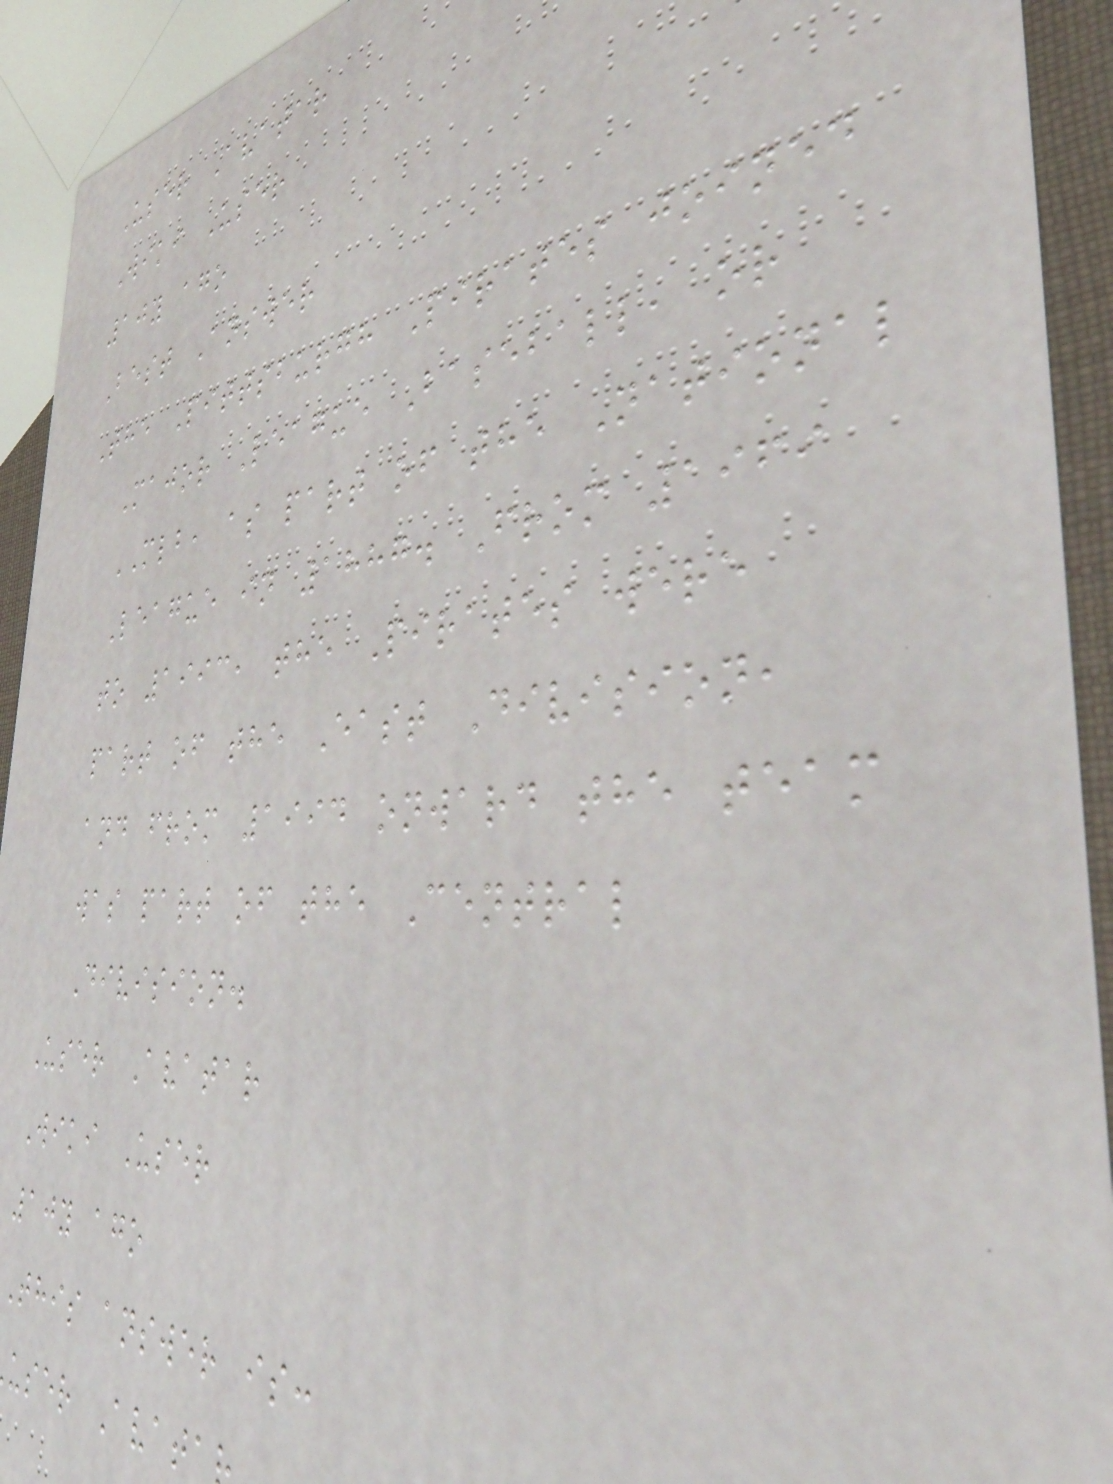User Avatar
Wiki User
10y ago
Best Answer
The Pittsburgh Pirates joined
Major League Baseball, or
MLB, as part of the National
League in 1887. From 1969
to 1993, the Pirates were
part of the East Division,
and from 1994 onward the team
was part of the Central
Division.
User Avatar
Wiki User
10y ago
This answer is:
user Avata
